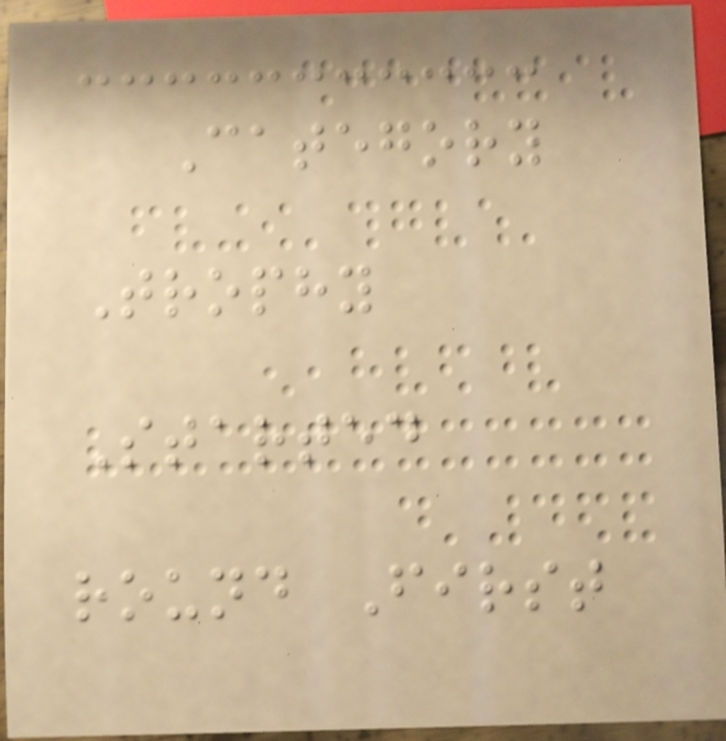Category
Trophy
Started
round First
